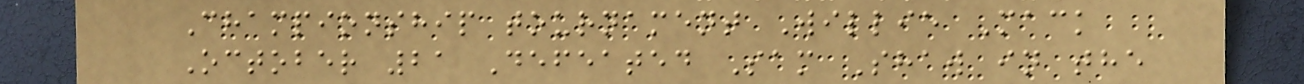Championship tournament Willie Mack
October 21 Defeated Sam Shaw in the
